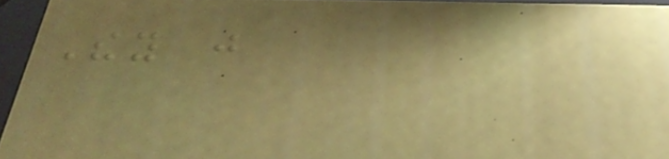They just
